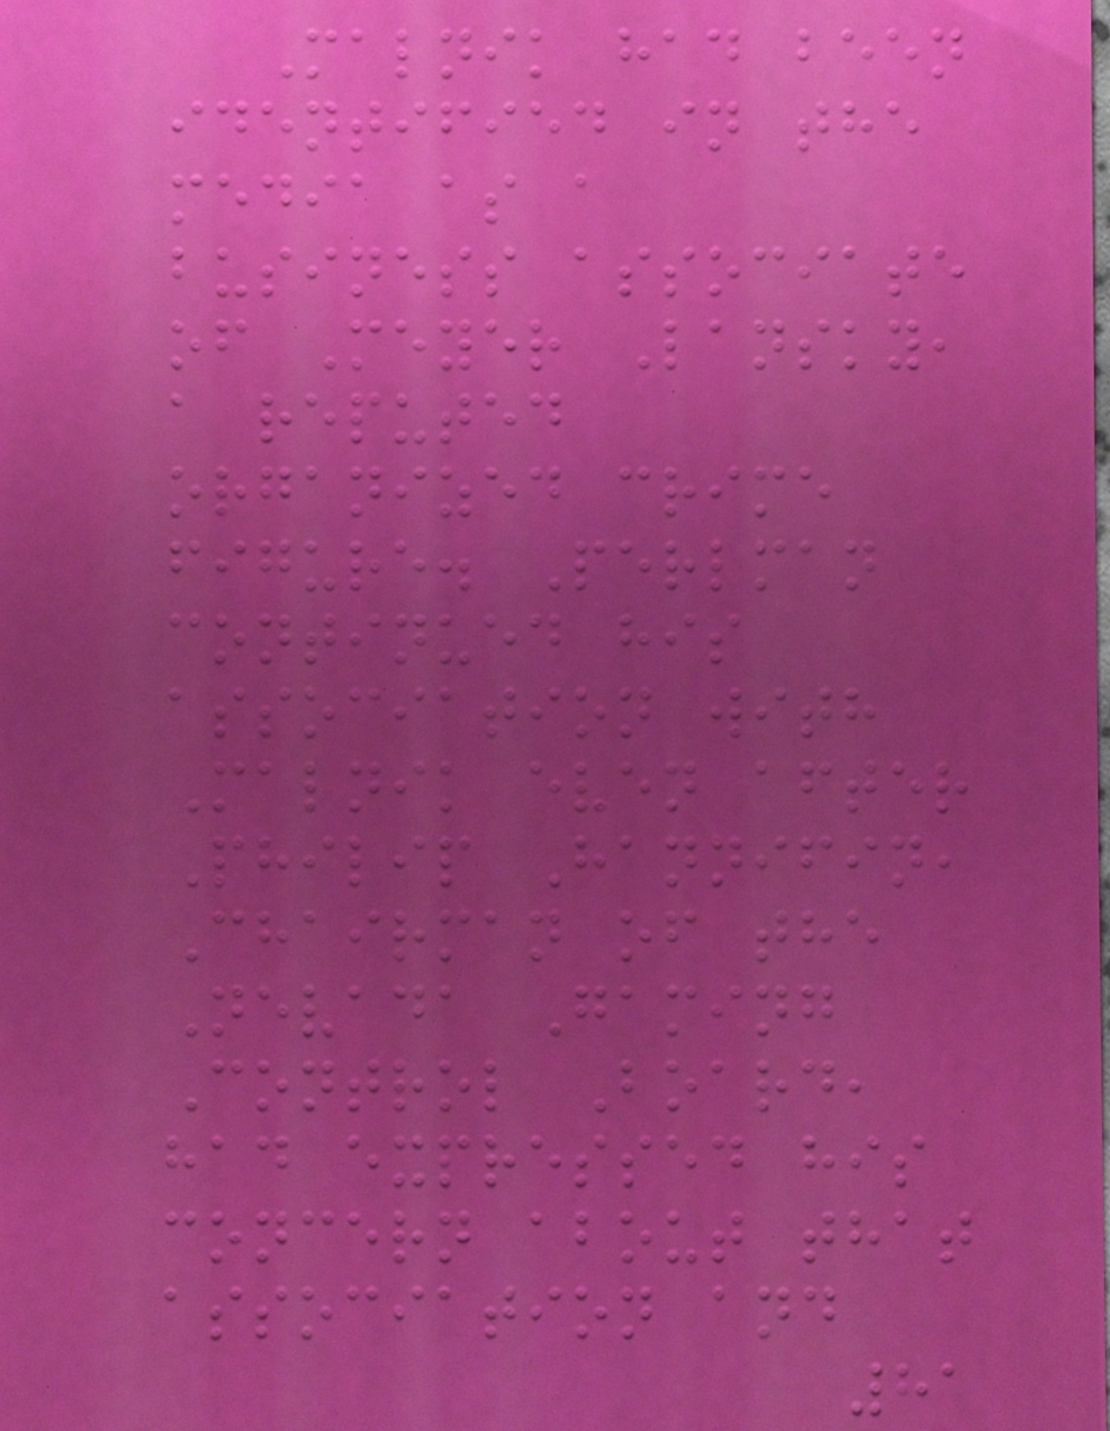Malnik had been
identified in the
media as a
business associate
of Meyer Lansky,
a reputed
organized crime
figure. Perlman
continued his
association with
Malnik even after
Philip Hannifin,
Chairman of the
Nevada Gaming
Control Board,
had expressed his
concern about that
association and
81
